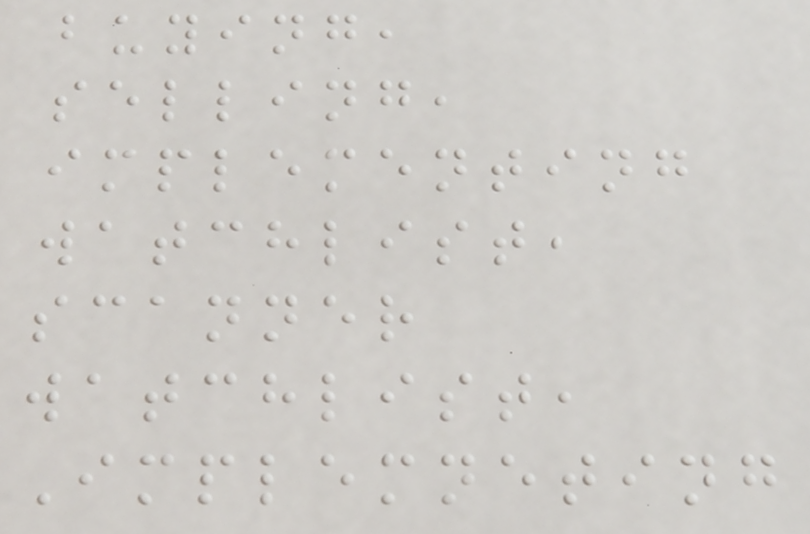buying,
selling,
implementing
watchlist,
scanner
watchlist,
Implemneting
